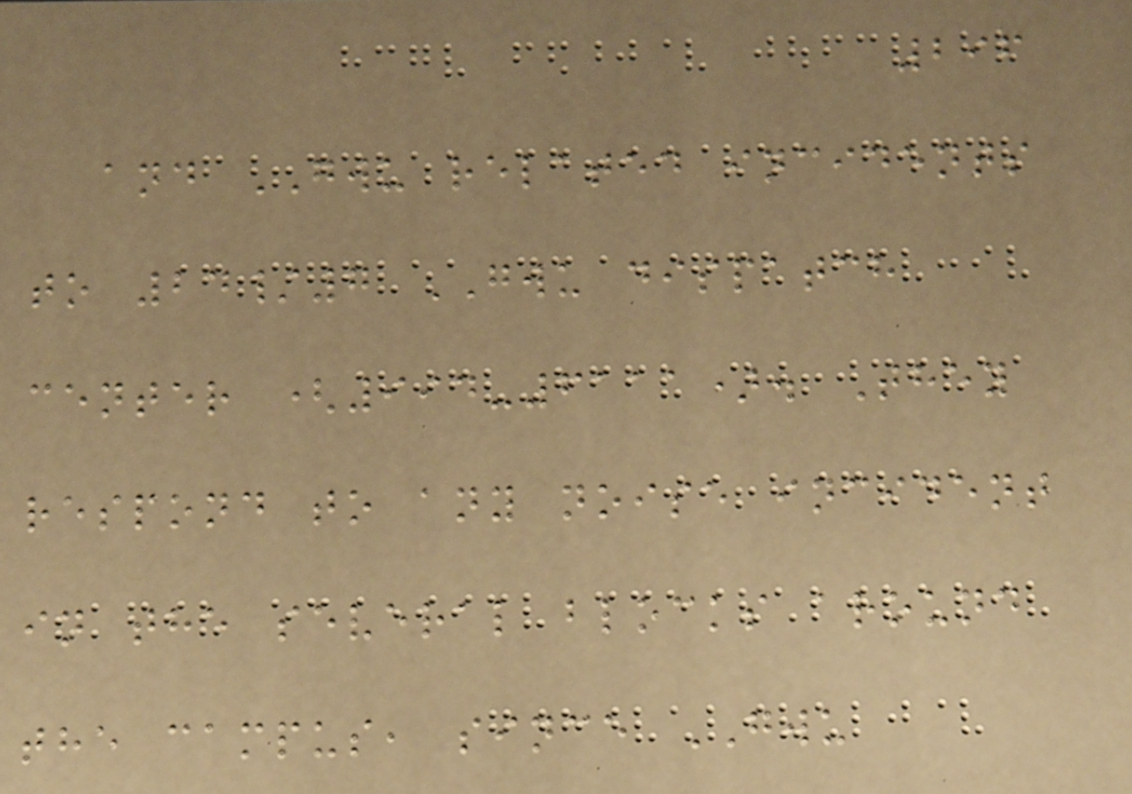296
and GWU related incidents
to 24/7 GWU dispatch
center (994-6111). They
respond to any noise incident
in the several blocks around
the campus, since GWU
